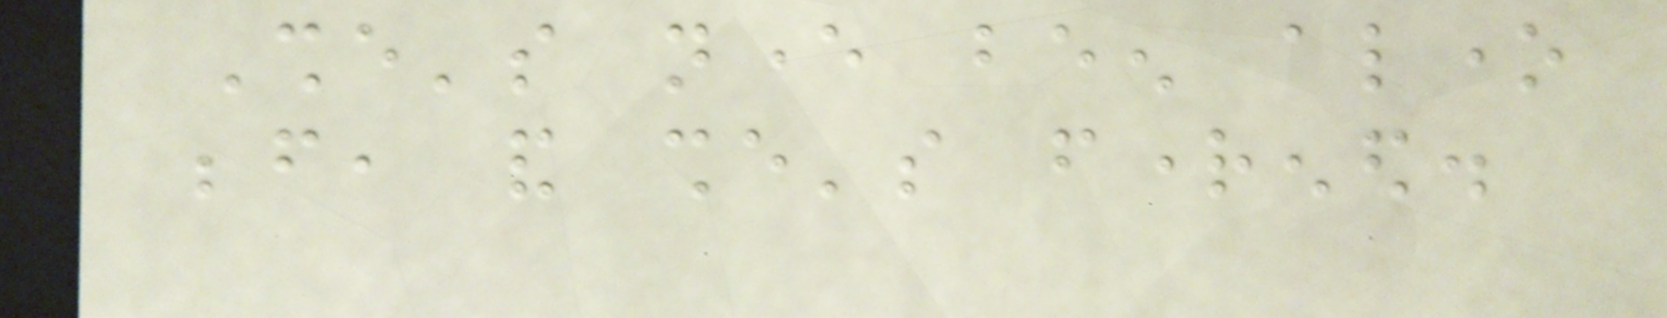She's never been alone
before, and she's frightened.
